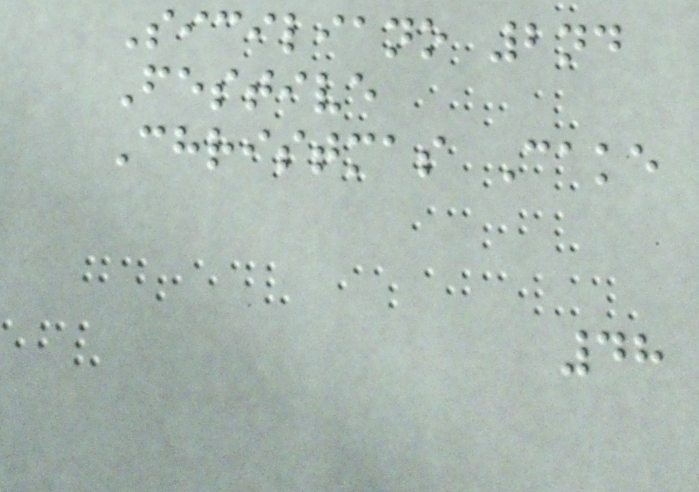Siciliano 2nd
Festive
Christmas Cake
48
